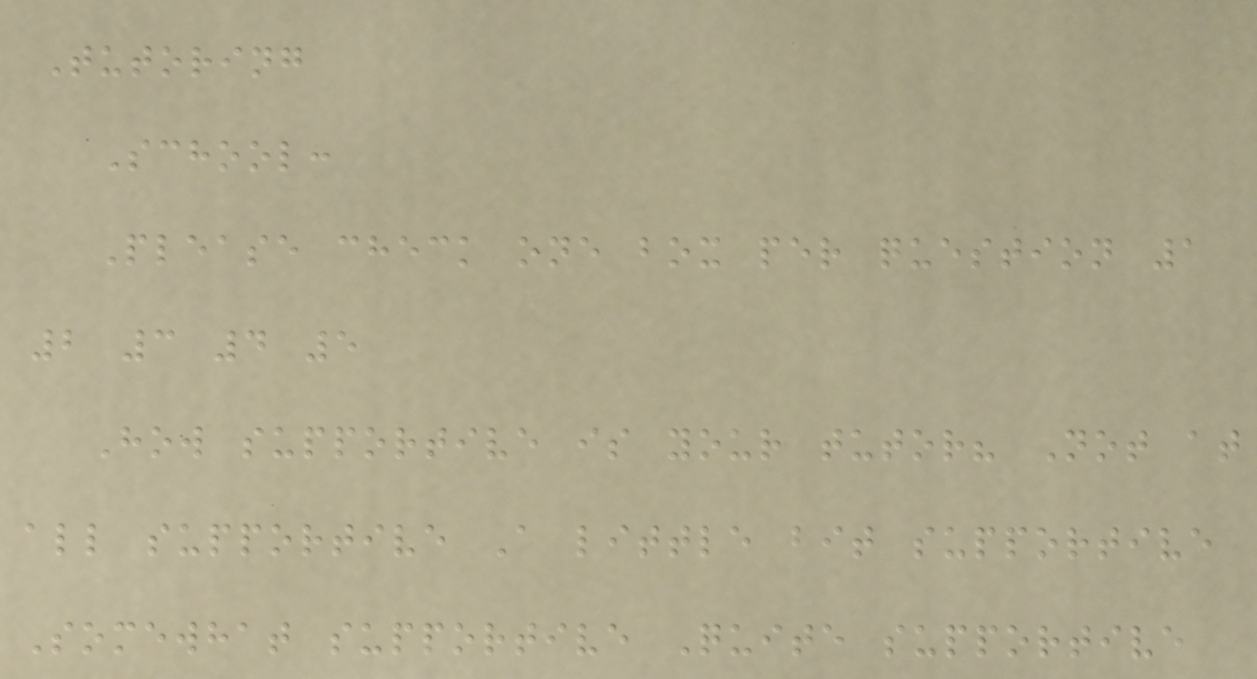Tutoring
School:
Please check one box per question 1
2 3 4 5
How supportive is your tutor? Not at
all supportive A little bit supportive
Somewhat supportive Quite supportive
